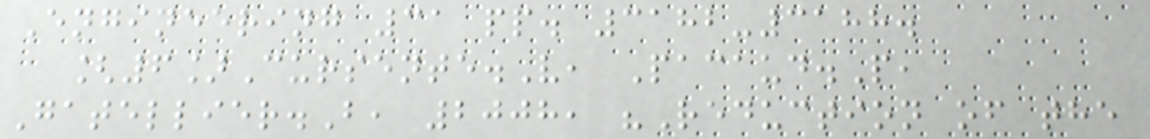Engineering 31 pp. 3182-3188.
[6]Cursente.V, Pacaud.P,
Gatellier.B, 2008, "Reduction of the
